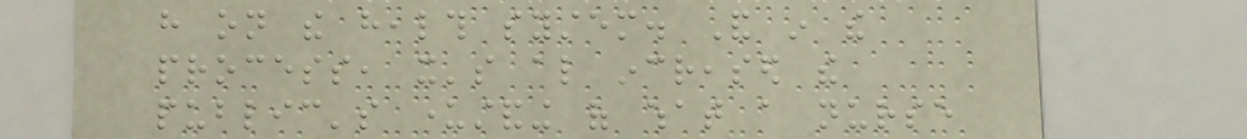have on the health system. And in the
process, it's also increased the
public's understanding of what a nurse
